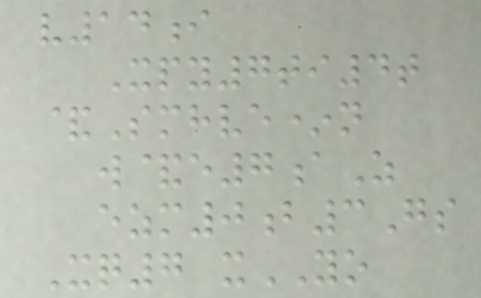v14i
Xpy7ti4t
&Smhve*n
w&e7aZ
ezm0b3Gs
Xq7 xYO
